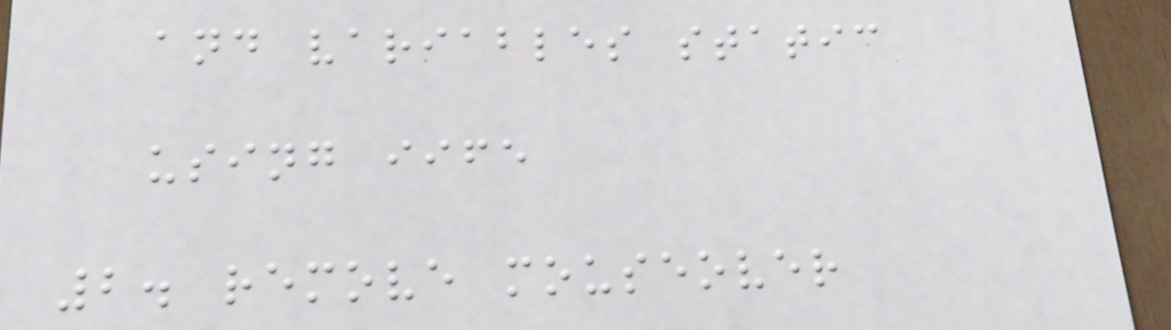and variables static
using iife
2. remove mouseover
